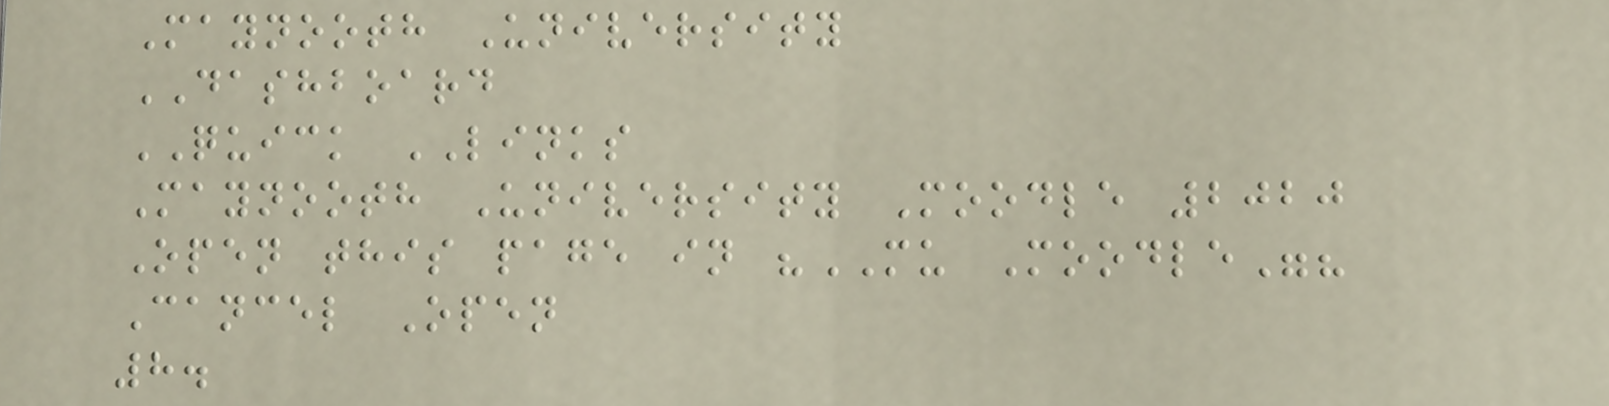Maynooth University
DASHBOARD
QUICK LINKS
Maynooth University Moodle 2020
Open this page in "MU Moodle"?
Cancel Open
8.
